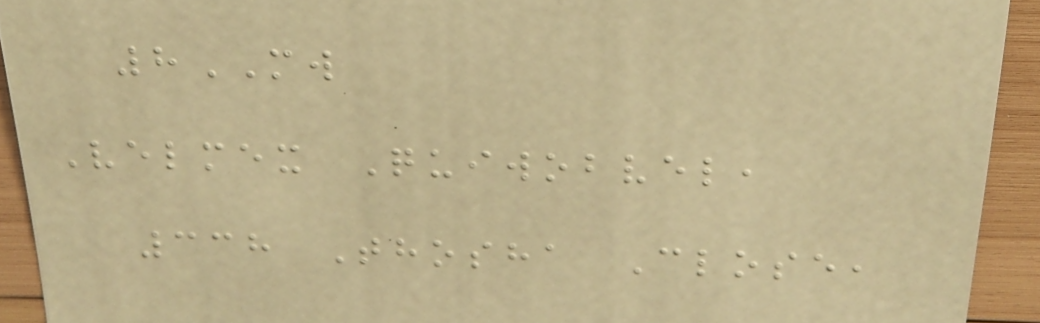8MW
Velmex Quiwobvel,
338 Thosha Close,
